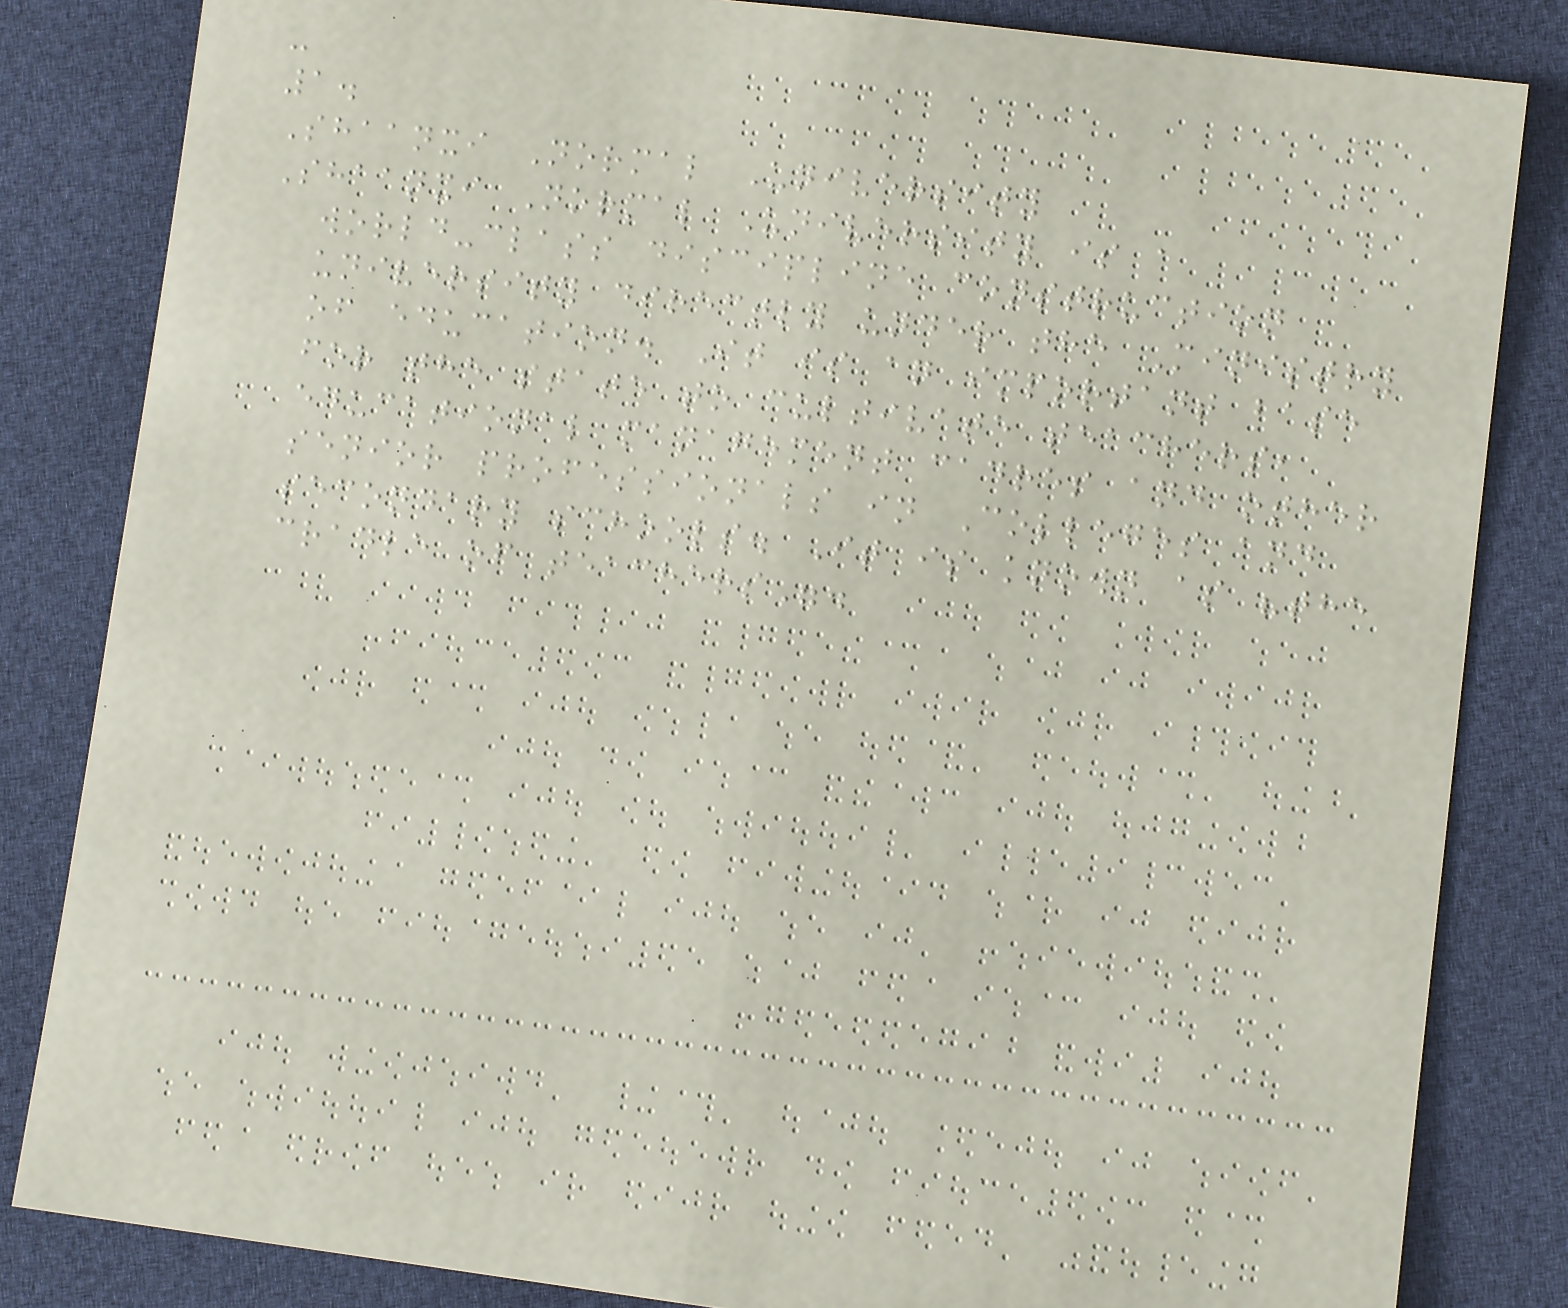-
1.
Shaanxi Normal University
Shaanxi Normal University is a
world-class discipline construction
university directly under the Ministry
of education. It is an important base
for the state to cultivate teachers,
educational management cadres and other
senior professionals in Colleges and
secondary schools. It is known as "the
cradle of teachers".
